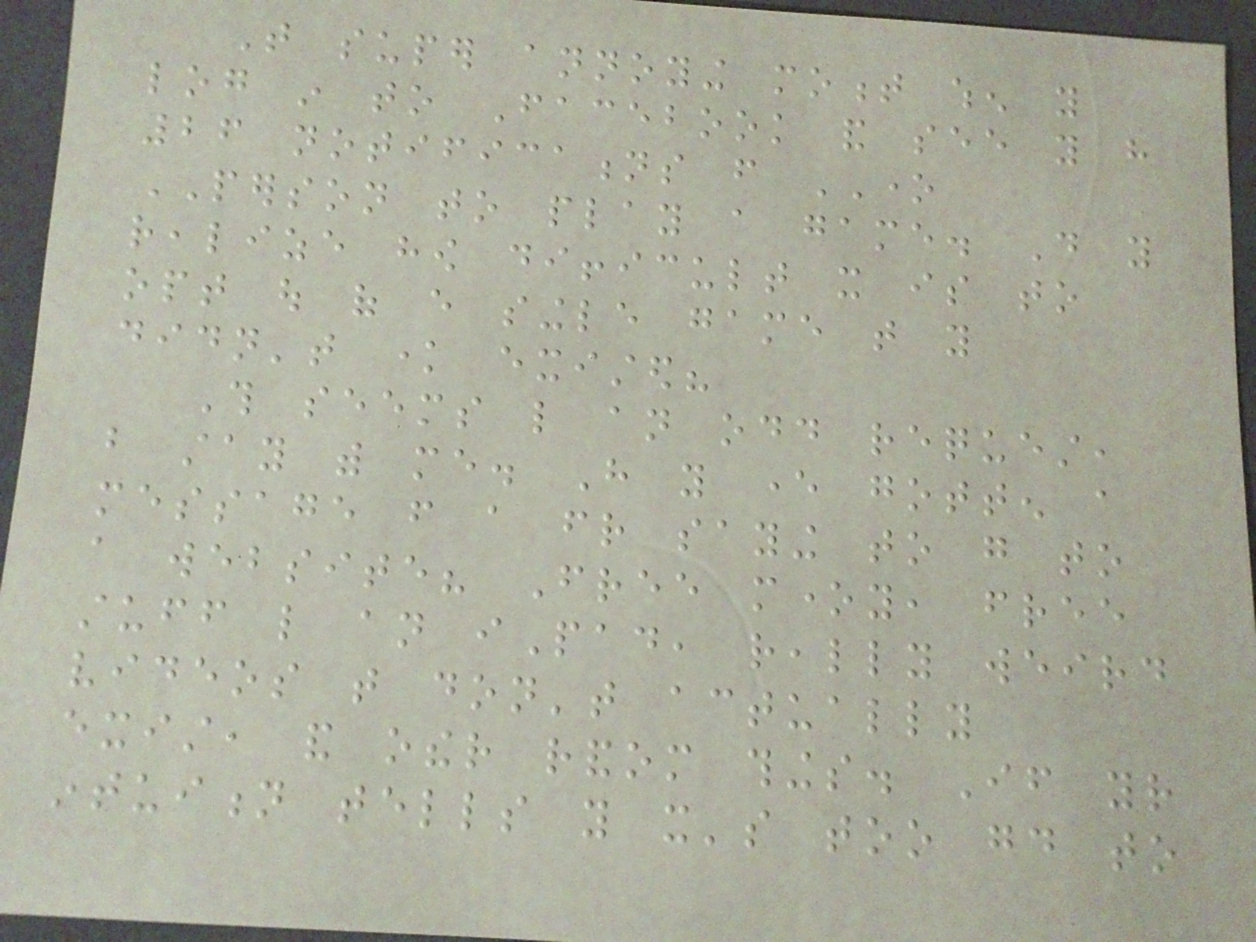That super annoying moment when you
log in to Facebook and see you have
26 notifications from ONE
PERSON to play a game. Do you
realize how difficult it is to
opt out of every single game that you
didn't know existed?
This seems like an odd request,
but stay with me. Have you ever gotten a
message from a friend saying to go to
a website? Free money, free
stuff like an iPad, really weird
videos that don't actually
exist, and other random things. If your
intuition tells you it's too good to
